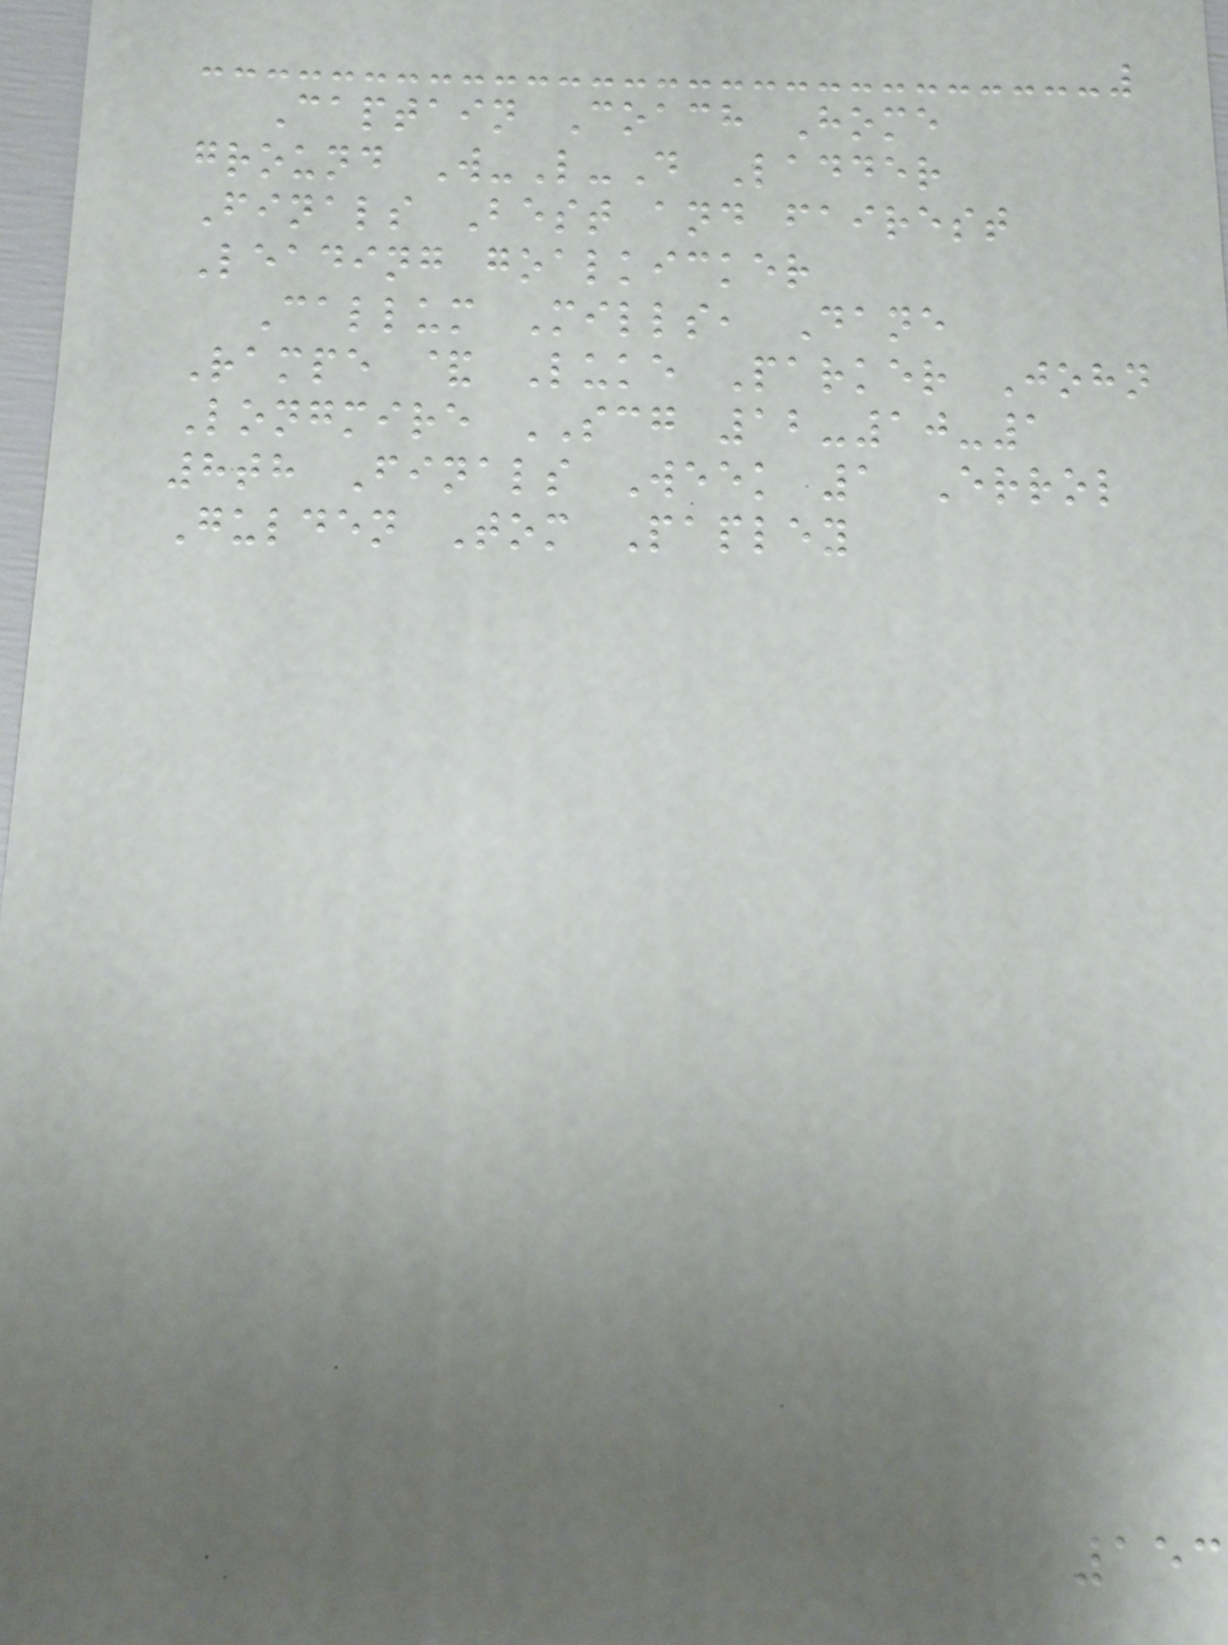Captain Coach Home
ground W-L-D Ladder
Finals Best and fairest
Leading goalkicker
Callum Mills, Dane
Rampe & Luke Parker John
Longmire SCG 12-10-1
8th Finals Week 1 Errol
Gulden Tom Papley
153
